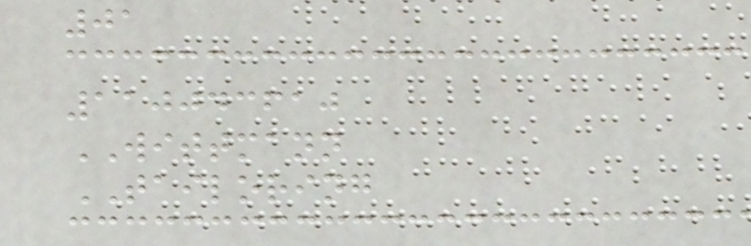01
110043610
WITTMANN
TAILORING
